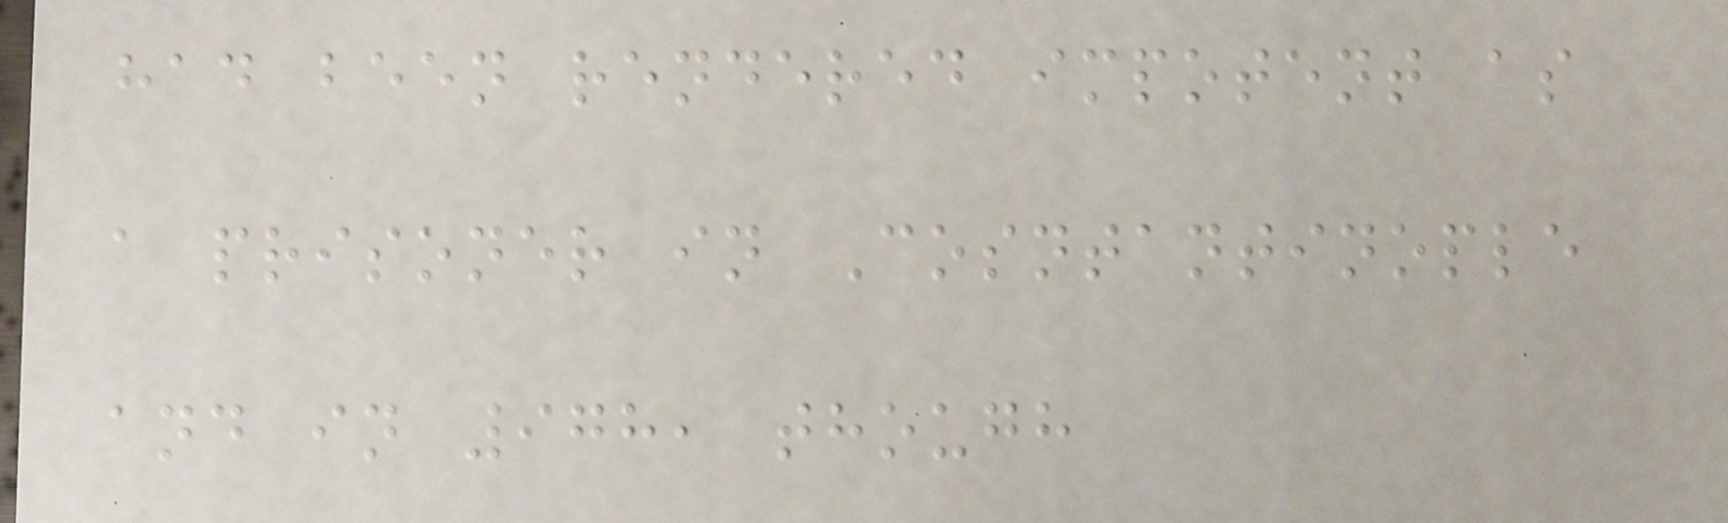had been rendered impotent as
a prisoner in Cosntantinople
and in 978, though
